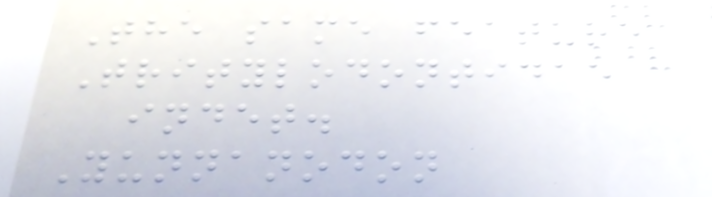The same feature
Tritylodontidae
indet.
Yunnanodon
